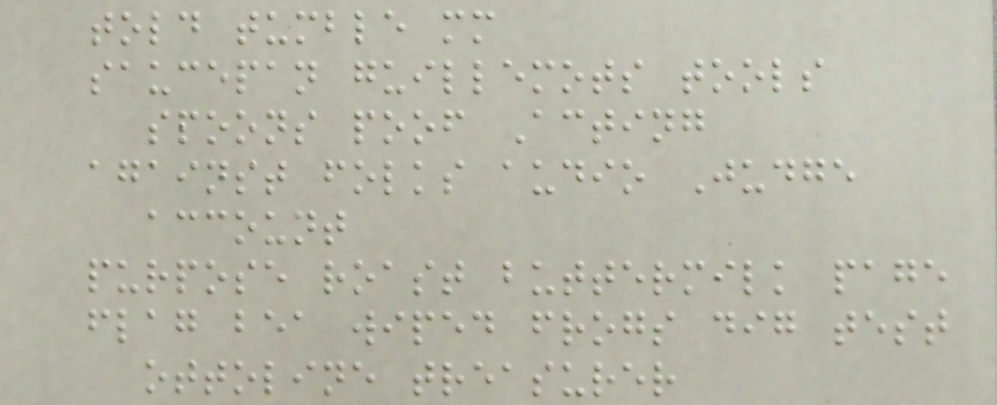told tumble mm
saucepan guillemots tools
spoons poof Acting
against folks audio Judge
account
purpose roast buttermilk page
flag bea wiped frogs dig test
ottoline treasurer
